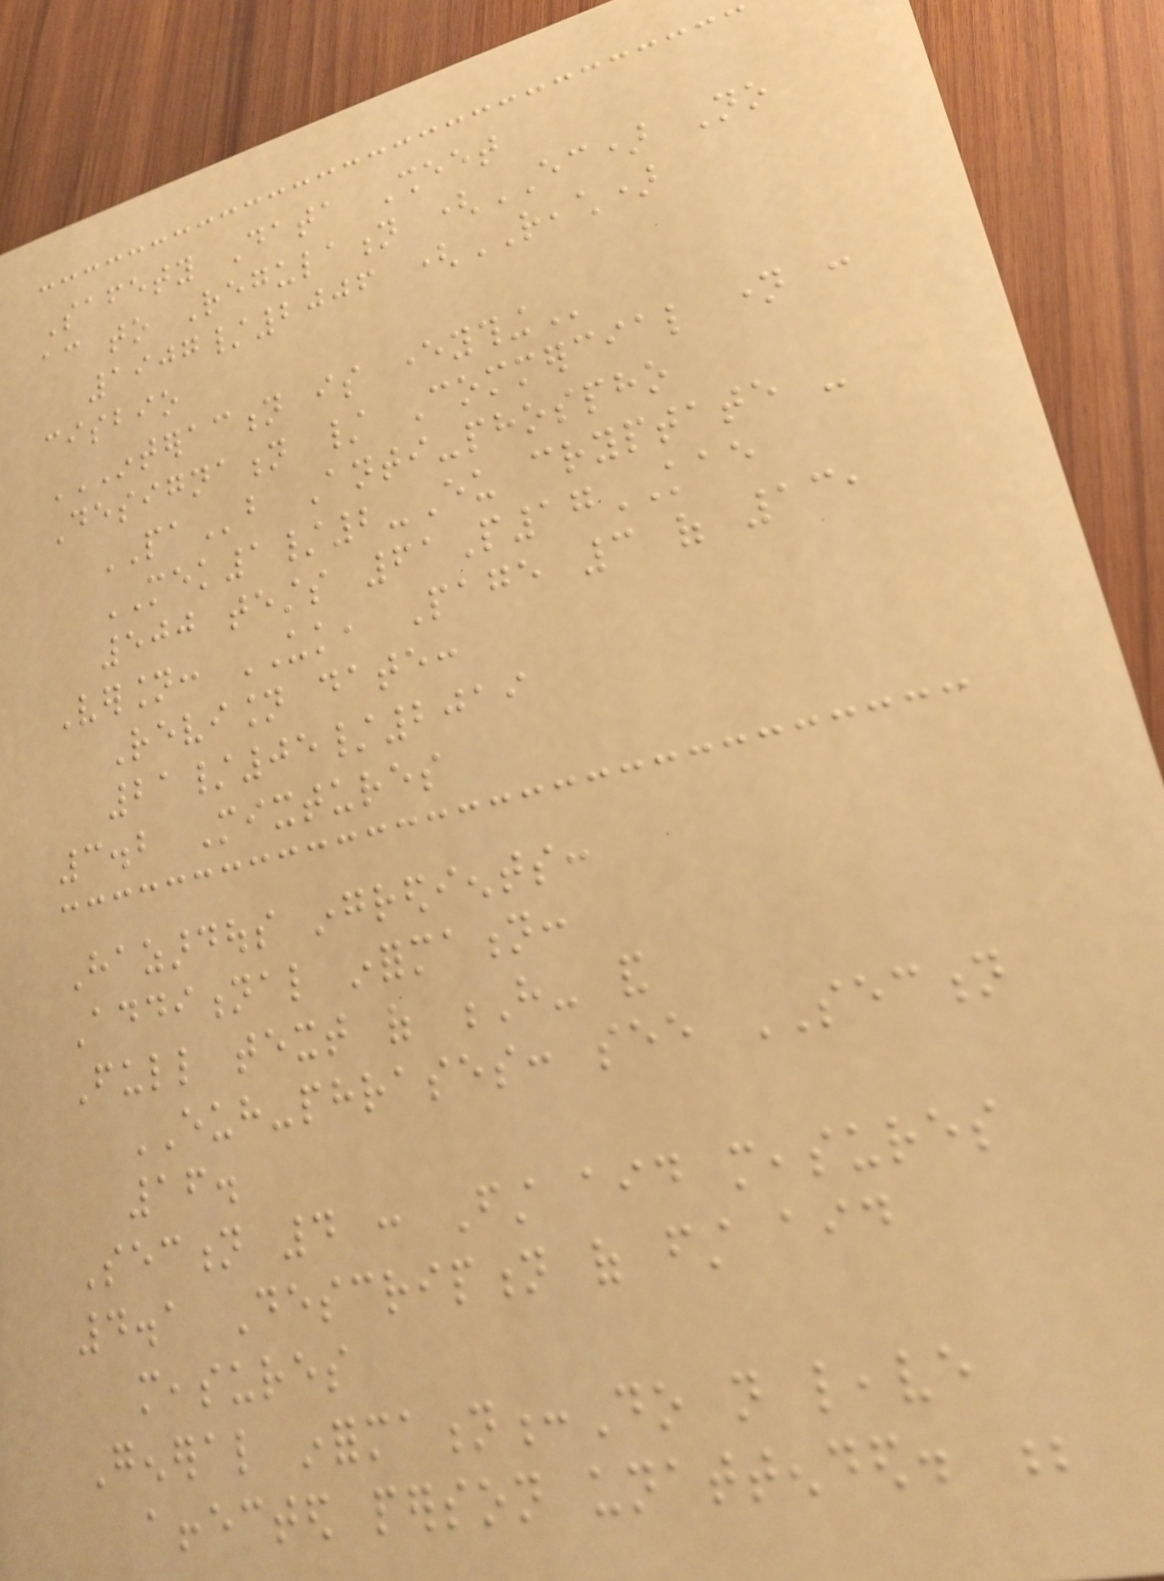Safety Data Sheet
according to Regulation (EC) No
1907/2006 (REACH)
cisbio
INTERACTION IS EVERYTHING
Designation / Commercial name :
PAb Anti-phospho
MEK1/2-Eu cryptate -
500 tests 61P17KAE
Version: UK, Page 3 of 13,
Revision date:
21/05/2019
3.2 Mixtures
Hazardous ingredients:
Additional information:
Full text of H- and
EUH-phrases: see SECTION
16.
Section 4 : First aid measures
4.1 Description of first aid
measures
General information:Do not leave
affected person unattended. ;
